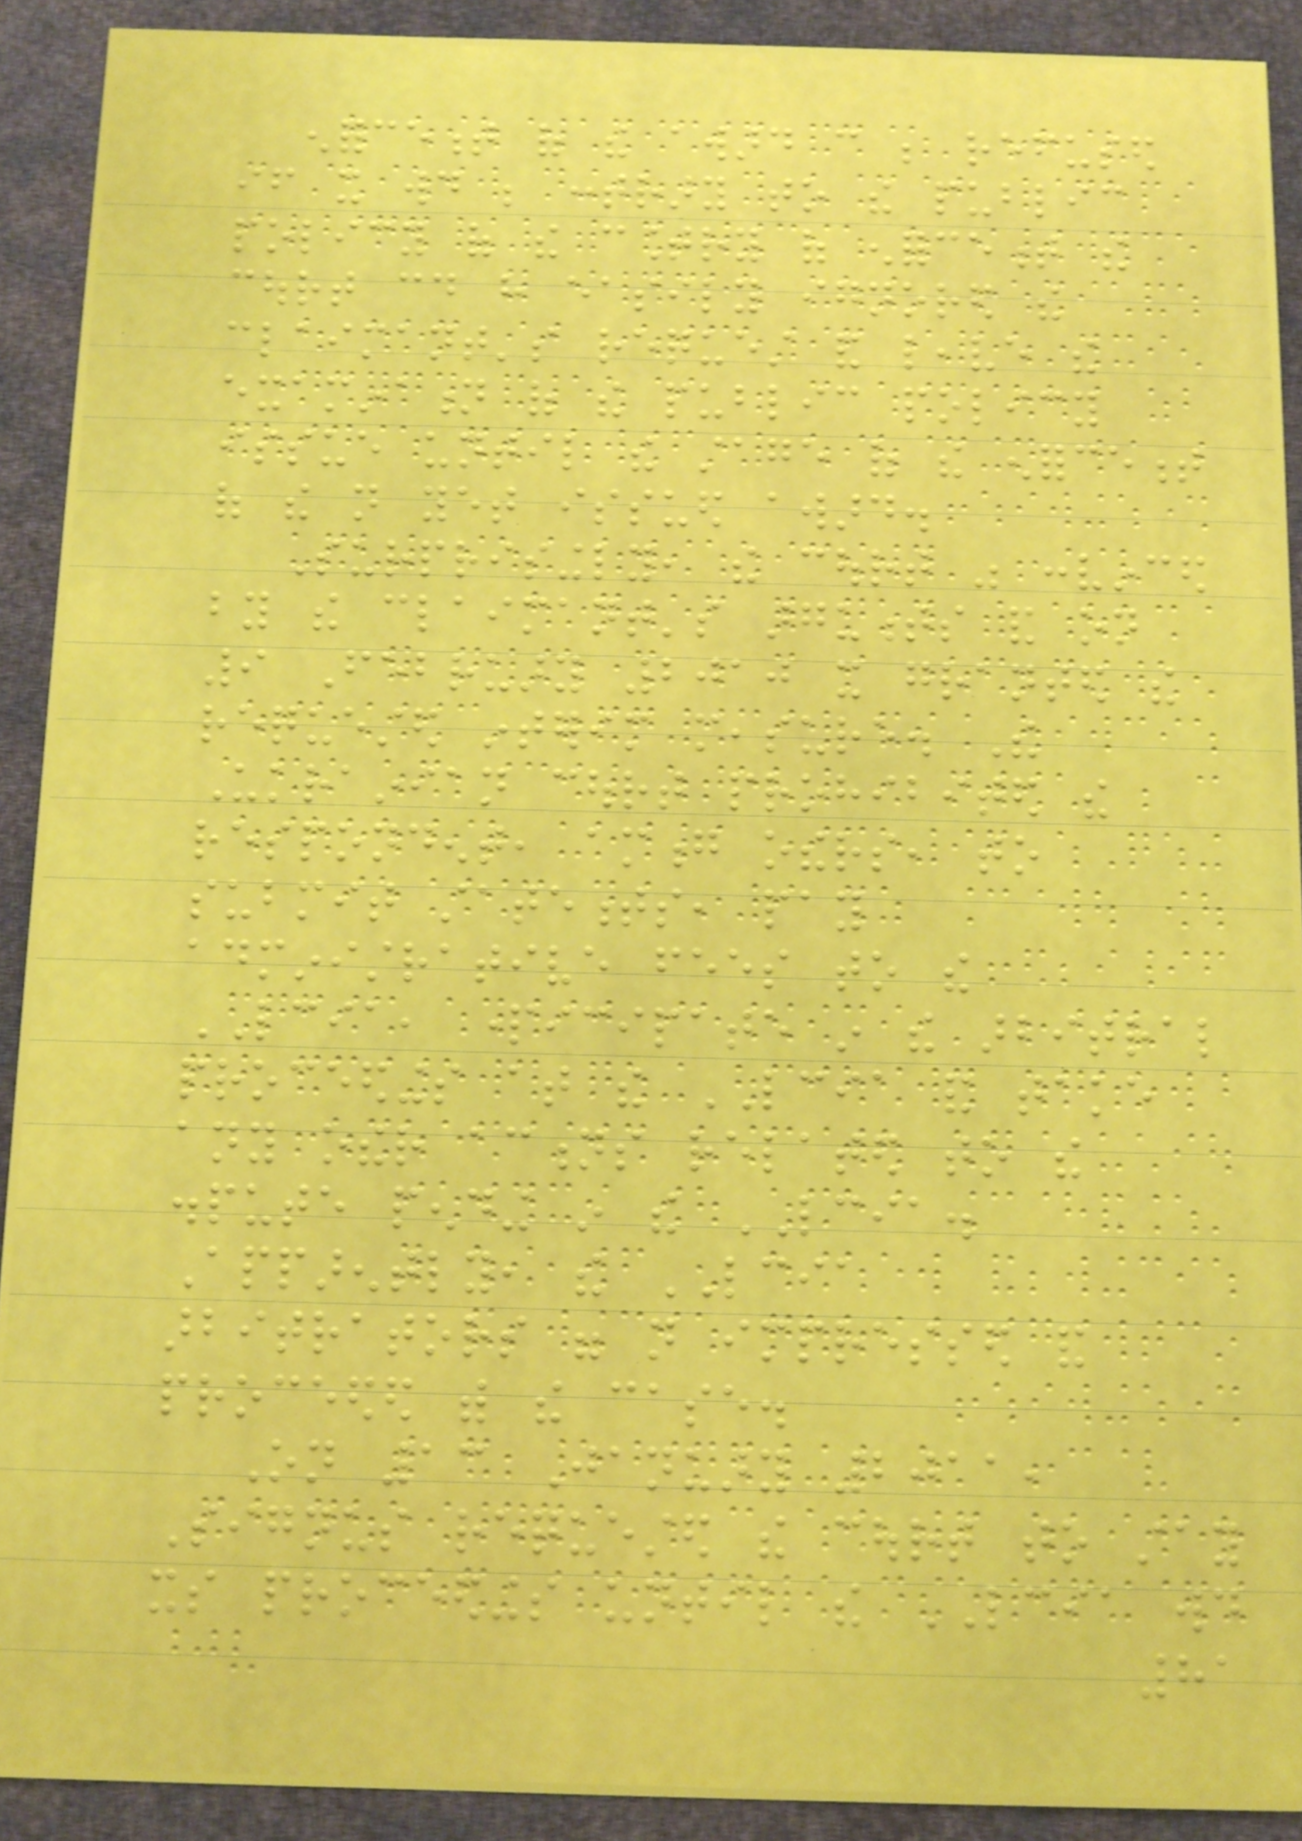enforcement of the award can be refused
if it would be contrary to the public
policy of the country of enforcement the
court could have easily ignored the
claimant's request and leave the
examination of the public policy
issue until the stage of the enforcement
of the not yet issued award.
Surprisingly, the court was convinced
by the claimant's arguments and on
9 February 2010 it granted the
requested interim measure. The
Ukrainian court prohibited the
respondent, among others, to
submit statements, pay
administrative fees to the
LCIA, participate in the arbitral
proceedings at the LCIA and take
any other actions related to the
dispute pending in the LCIA.
Apparently, the LCIA
arbitrators were not impressed and
proceeded with the case.
On 13 January 2011,
Signus requested the court to stay
its proceedings until the LCIA would
81
